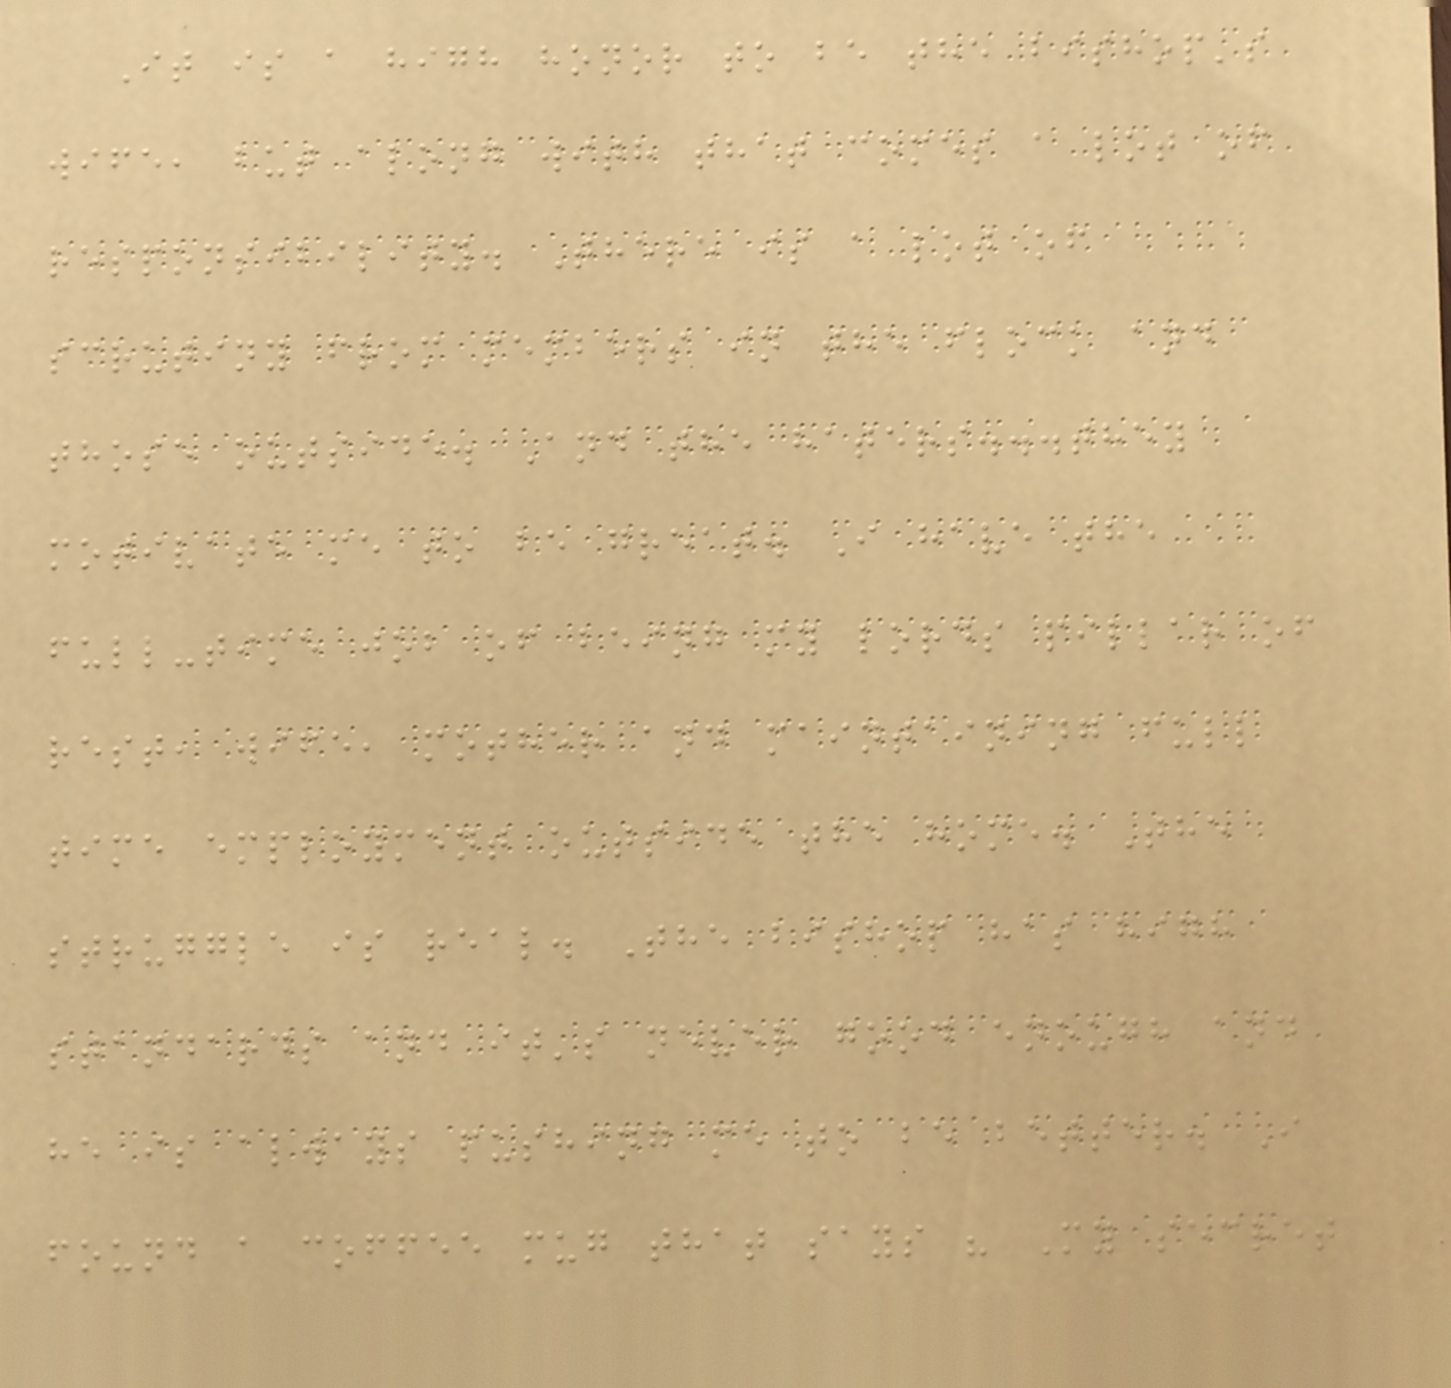It is a high honor to be the bishop's
wife, but along with that comes a lot of
responsibility. There is a lot of
scrutiny from members in the flock and
those outside. And the haters...they
motivate me to be great. I have the
full-time job of being my lords pillar of
rest, wife, mother and maintaining full
time employment outside the home. The
struggle is real. The bishop has high
standards and it's never good enough and
he is always pushing me to be better. I
found a coffee mug that says " My secret
